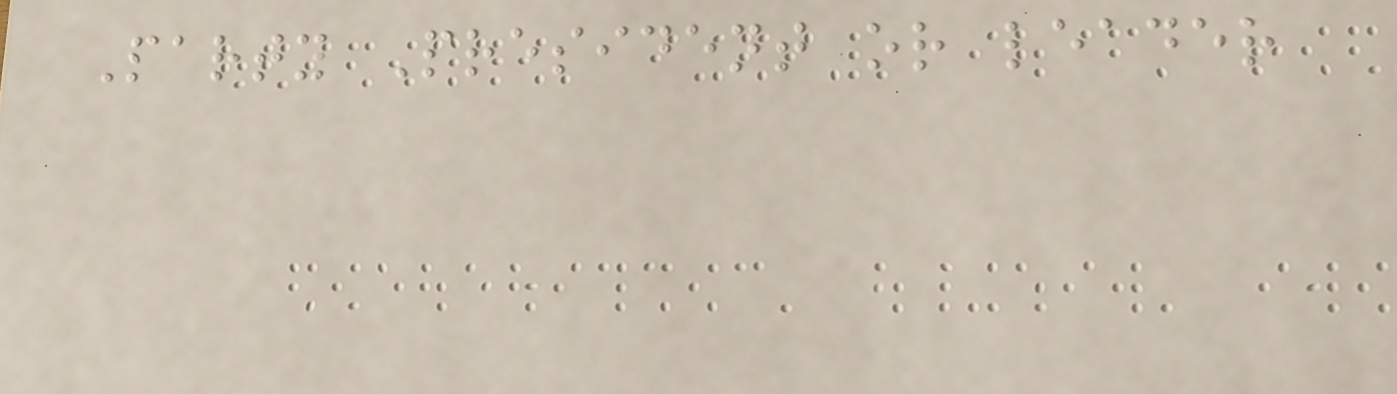Party President or leader
